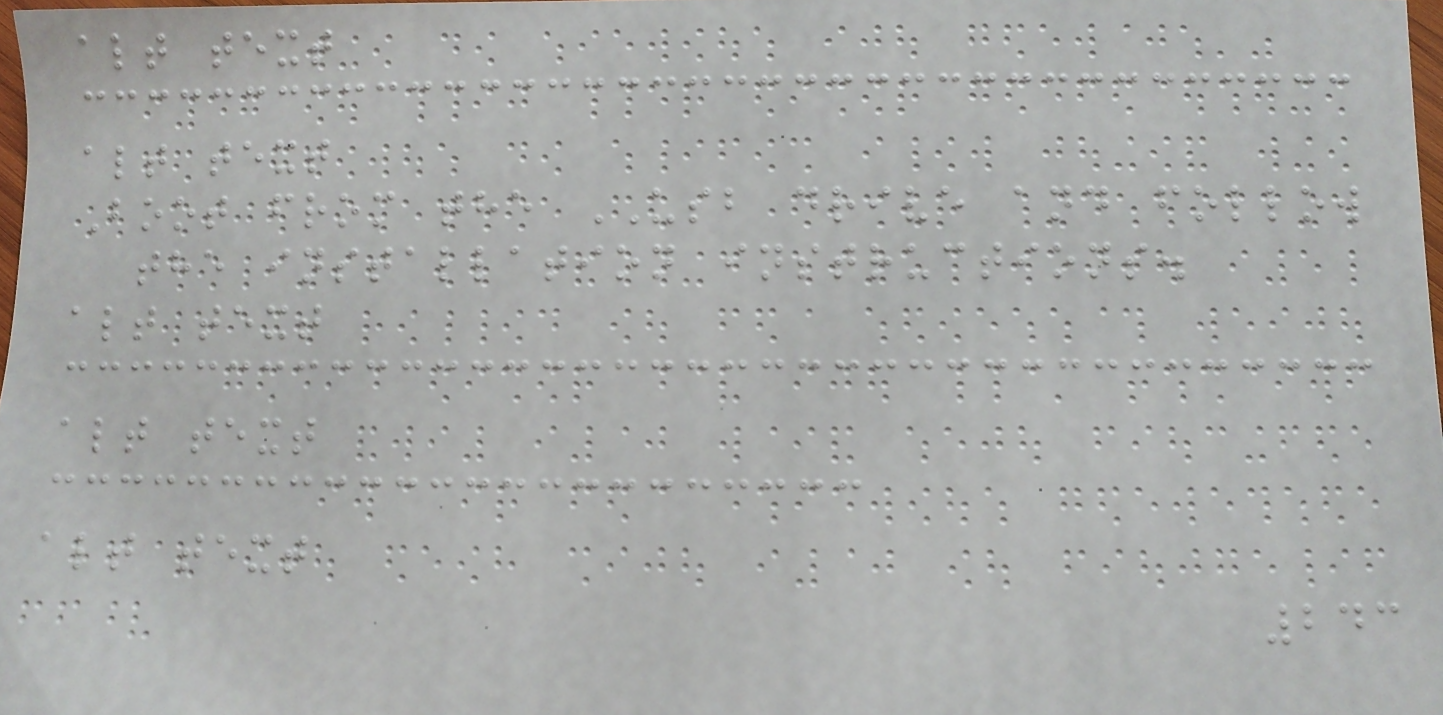alt text
alt text
Boot from the USB drive and follow
the installation instructions.
alt text
alt text
alt text
243
